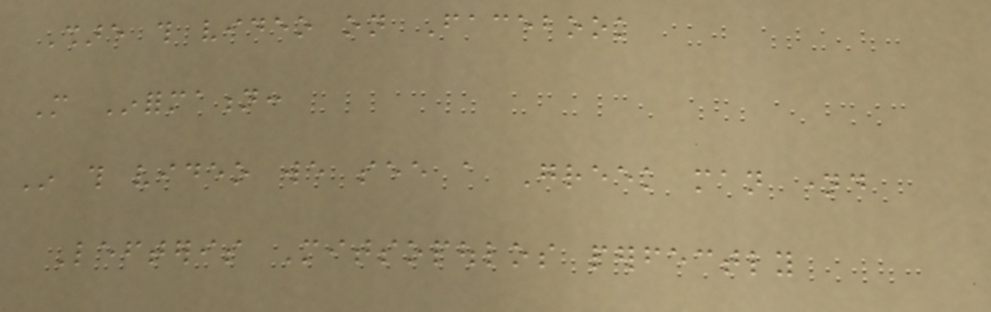Share this video on Facebook
More Information:
In this video we see a Greek man named
Lefteris Mitsopoulos perfectly
